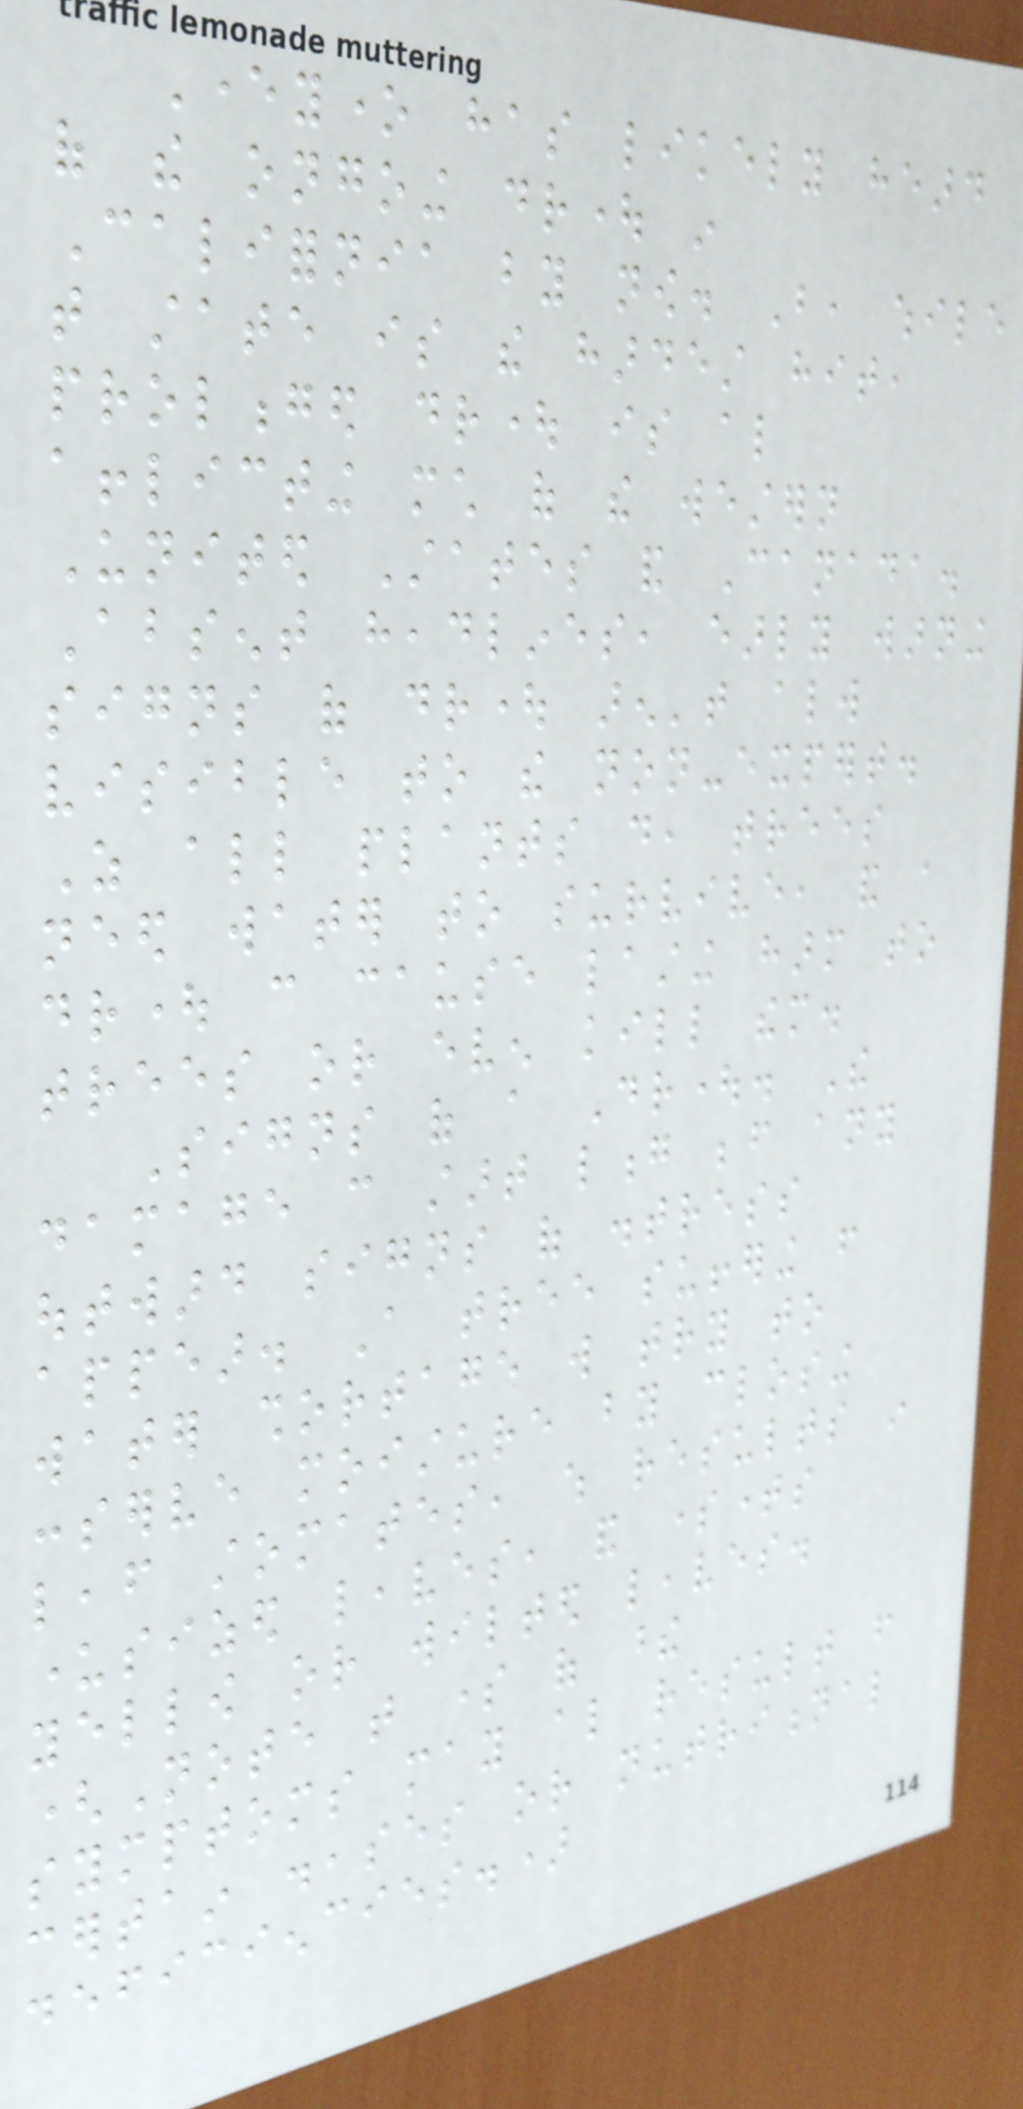Everyone has likely heard
of the ongoing drought in
California by now. But, while
that state is the hardest hit,
prolonged drought is also
afflicting much of the western
United States and Canada.
Absent headlines, early warning
signs of drought aren't always
visible to the non-expert.
As all plants do, trees
need water to survive, and a
drought can cause lasting harm to
trees or even kill them.
Signs of a Drought. The
damage can start long before any
outward signs of distress
appear. A tree suffering from
water shortage will try to
conserve moisture by closing
leaf stomates, which results in
undersized leaves, and sometimes
yellow or wilted leaves.
(Note that some of these
symptoms may also result from
certain diseases or nutritional
deficiencies.)
